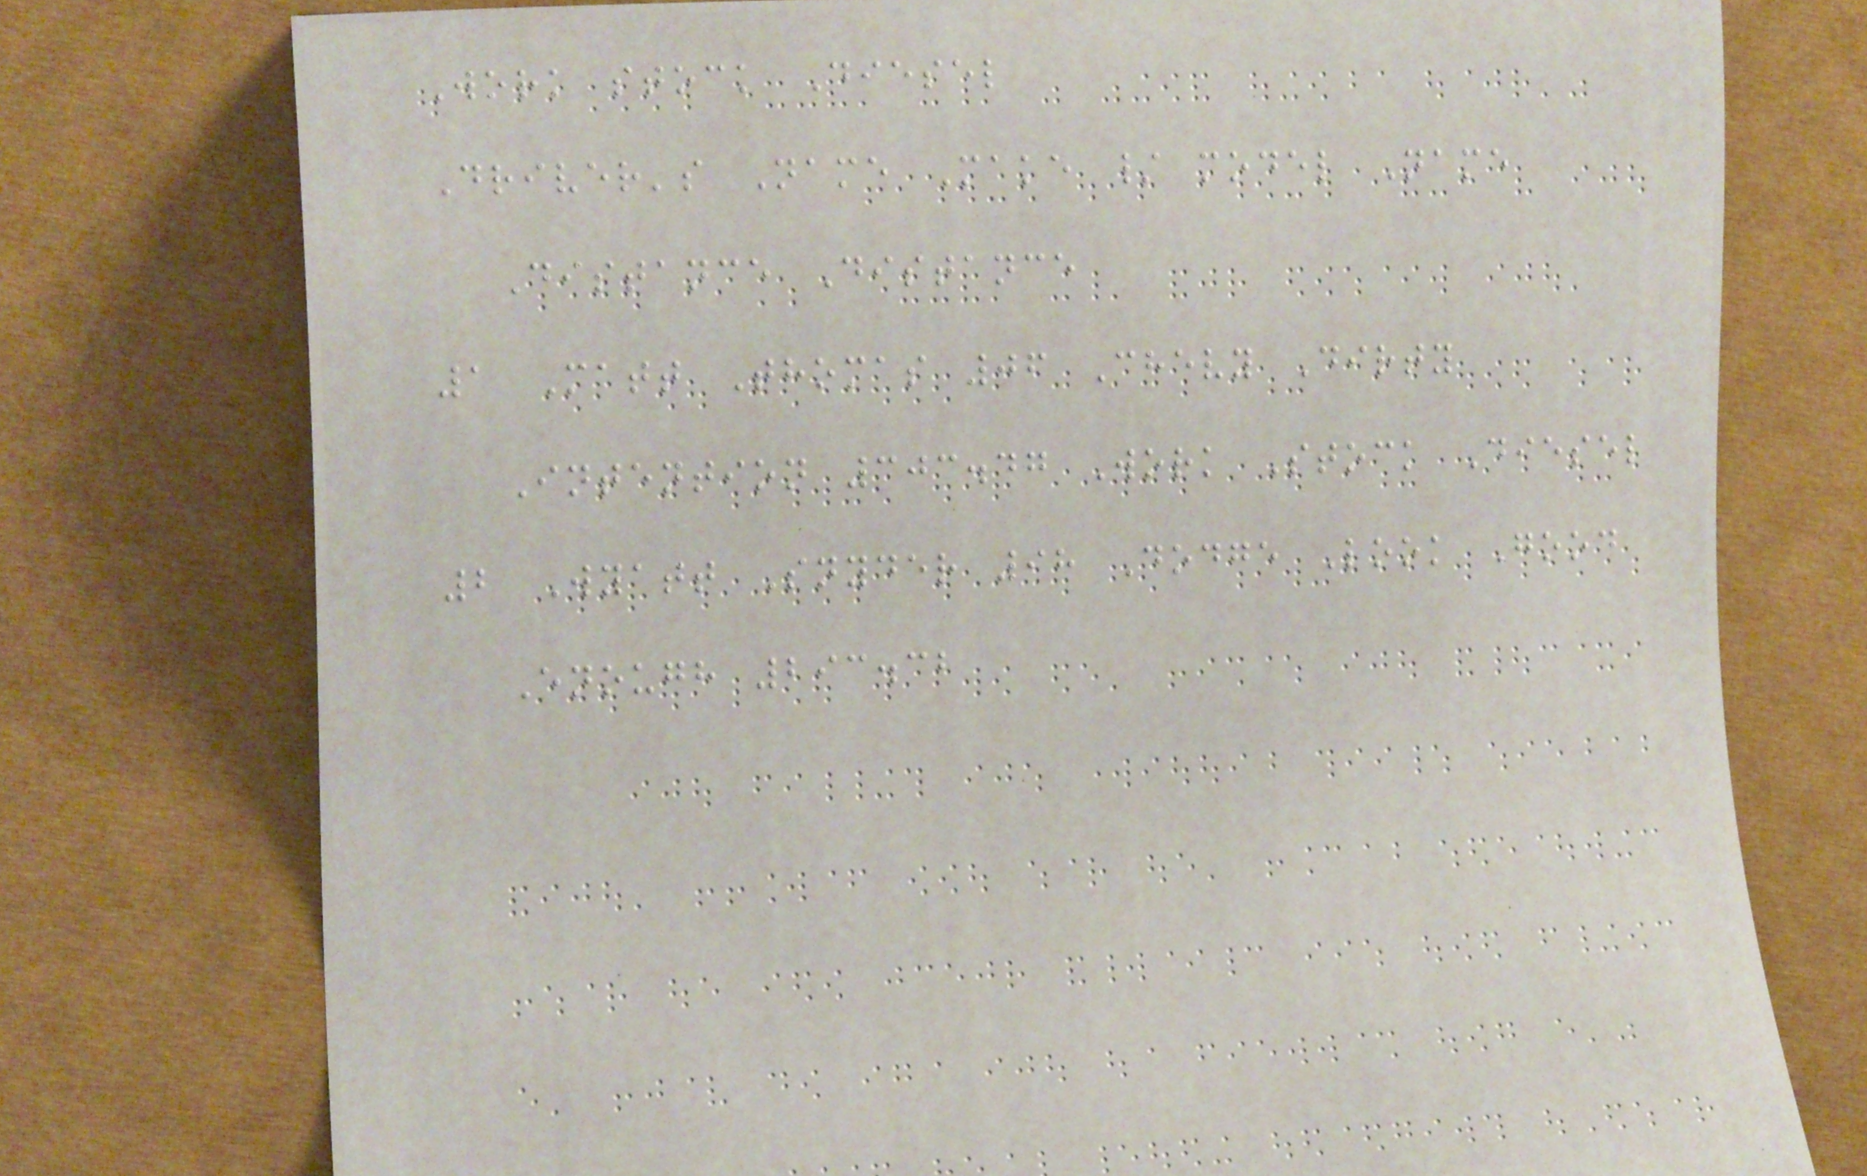Work stock Diesel
Driver's Name Make / model Name
Distance Distance
1 Matt Thomas 06 Chevy Dirty
Intention 303.47 Work Stock Diesel
2 Wyatt Snyder 98 Dodge Look Good
Enough 293.32
